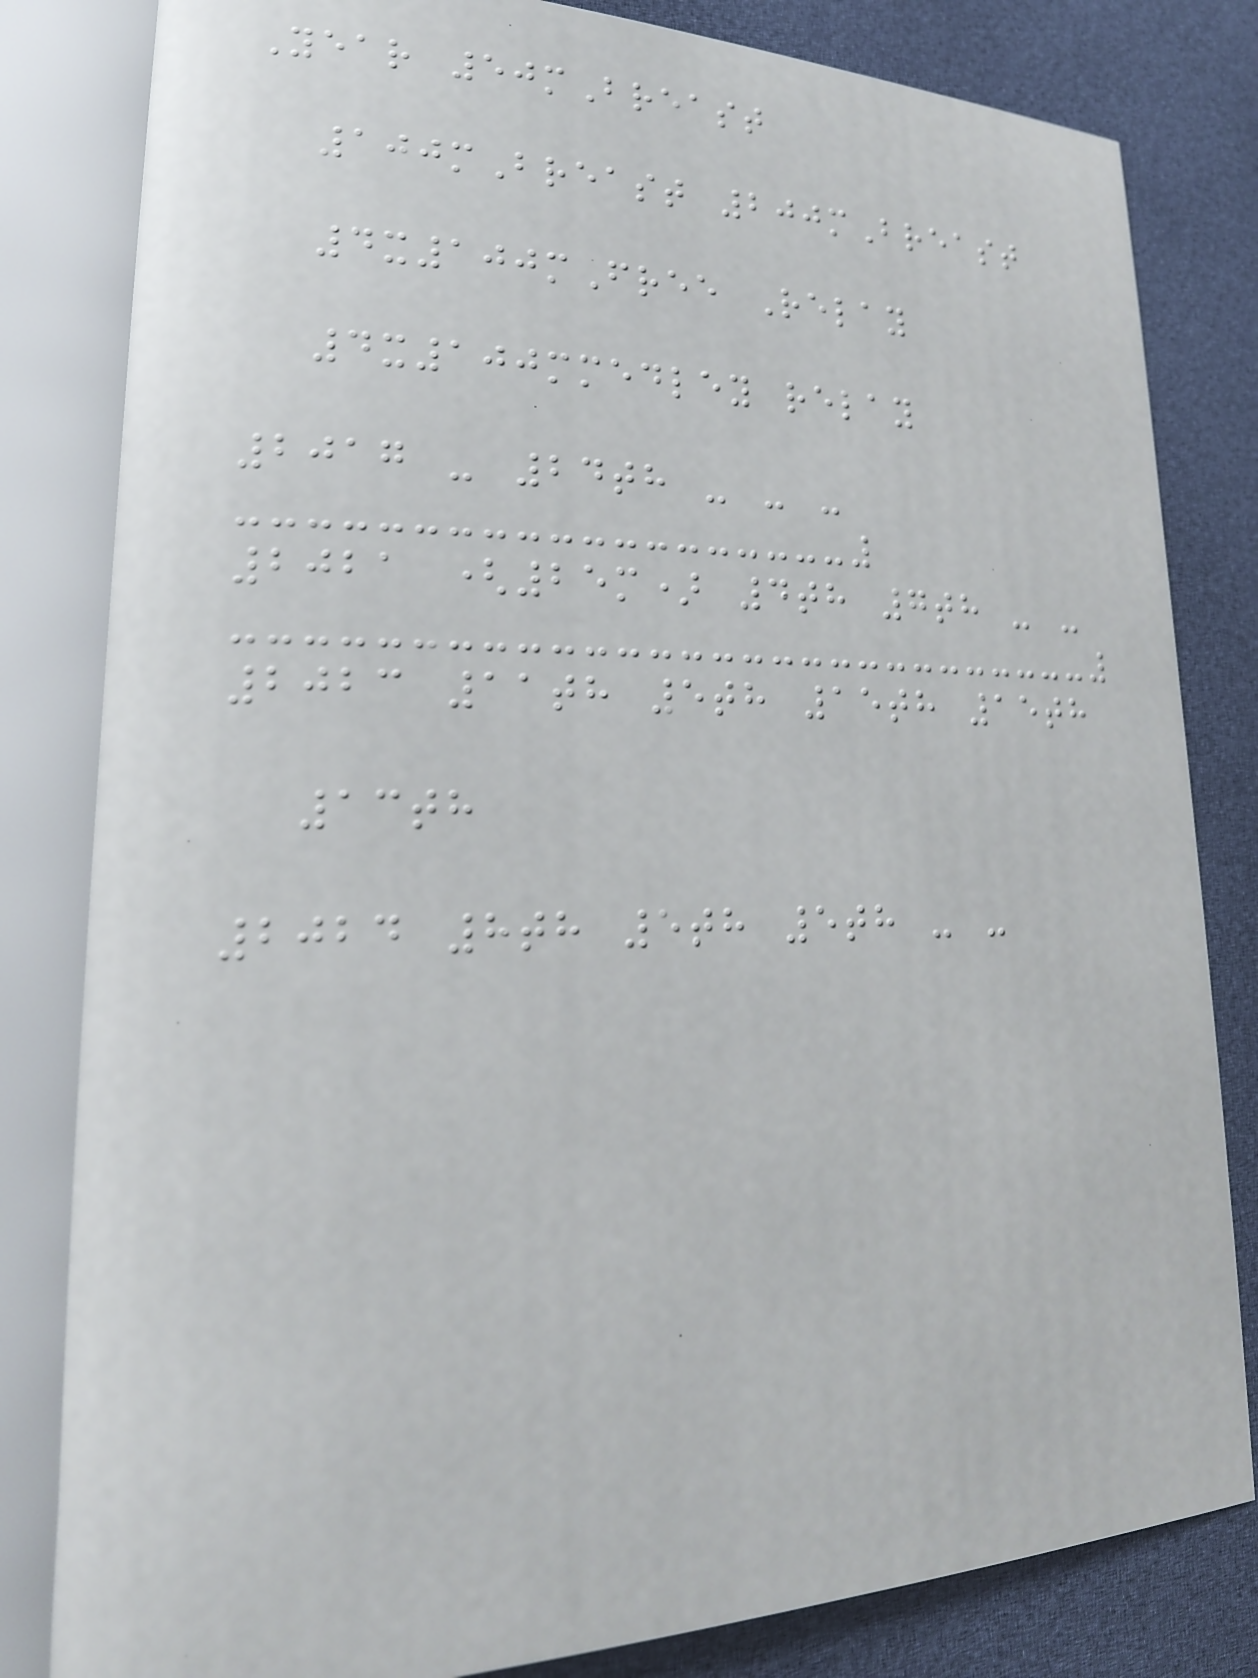Year 50mBreast
100mBreast 200mBreast
4x100mFree Relay
4x100mmedley relay
2017 - 24th - - -
2021 (25m) 4th 7th - -
2023 11th 5th 15th 15th
13th
2024 8th 5th 5th - -
